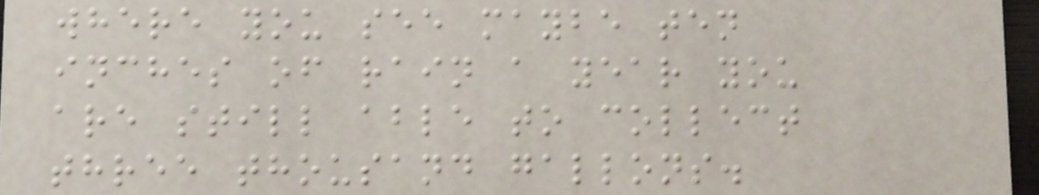where you see maybe ten
inches of rain a year you
are still able to collect
three thousand gallons.
